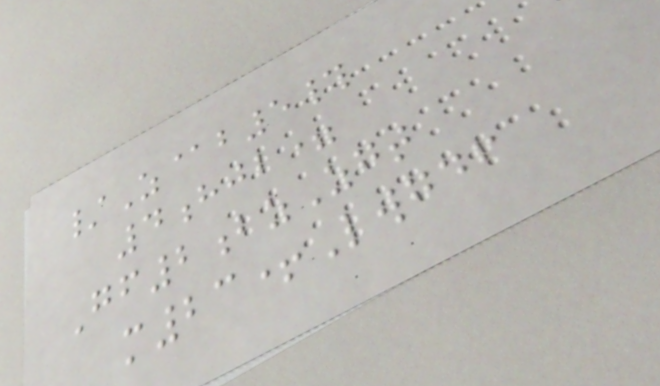/Z@b5#
4hjb=
Gf2bzZgt
m23+Lwgdf
